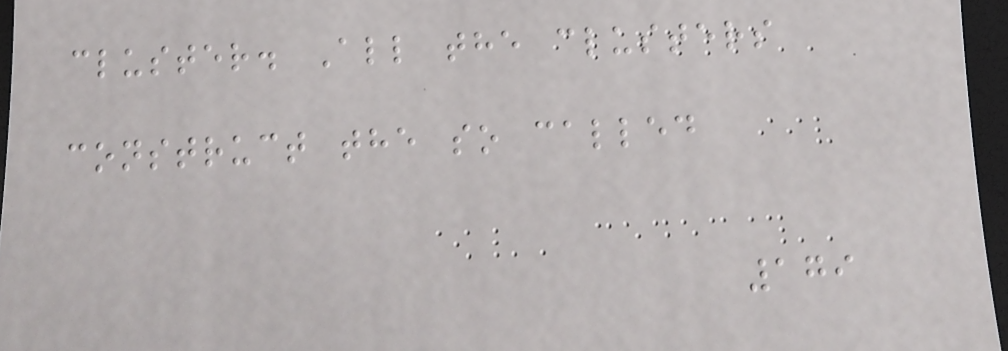cluster. All the clusters
construct the so called
179
